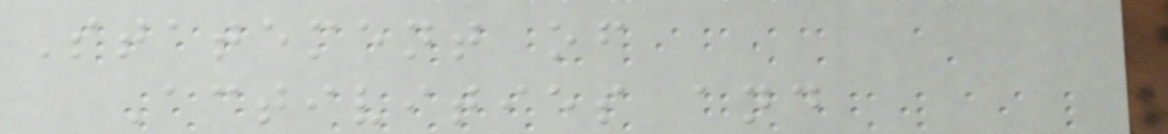Statement of
Activities and
